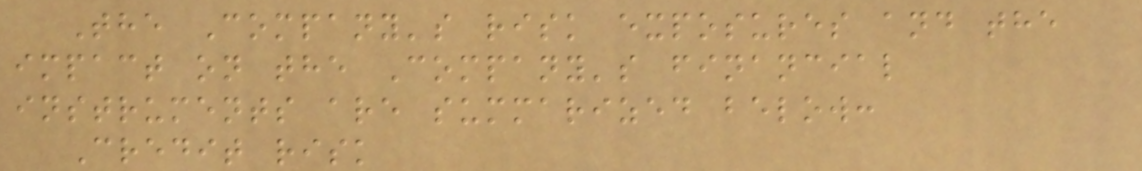The Company's risk exposures and the
impact on the Company's financial
instruments are summarized below:
Credit risk
